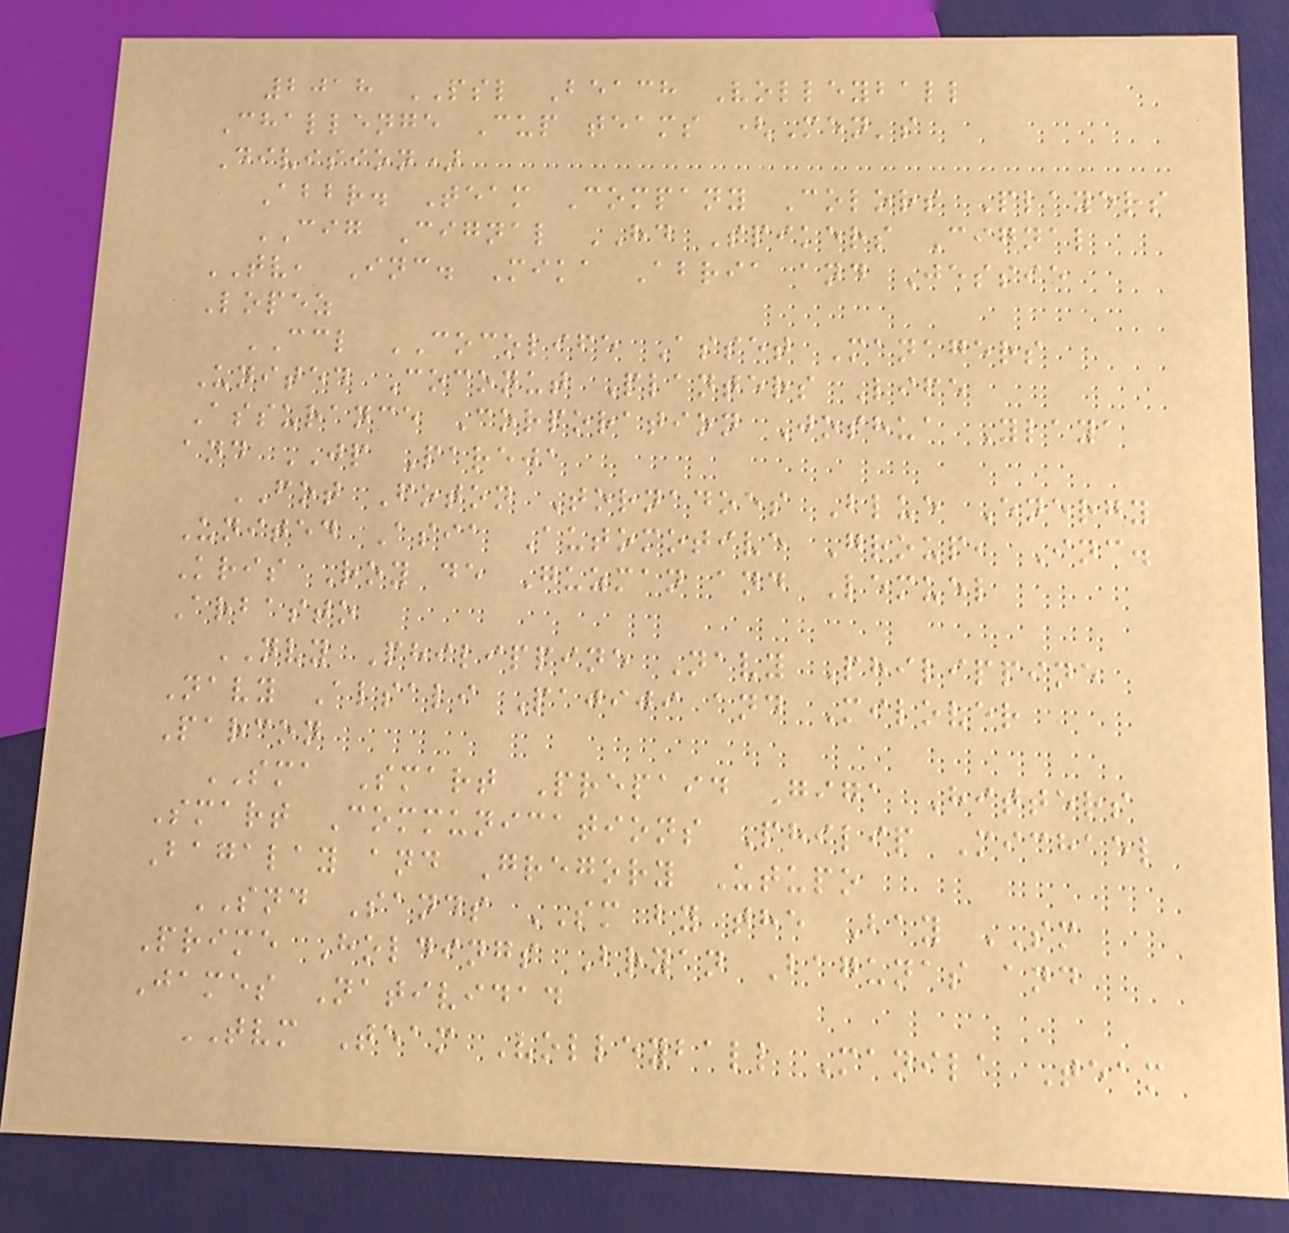2018 PSL Beach Volleyball
Challenge Cup teams (Men's
Division)
Abbr. Team Company Colors Players
CIG Cignal HD Spikers Cignal
TV, Inc. Mika Abria and Jessie
Lopez
CCL COCOLIFE Asset Managers
United Coconut Planters Life
Assurance Corporation Joshua Ylaya
and JP Pareja
FOT Foton Tornadoes Blue Energy
United Asia Automotive Group, Inc.
Kris Roy de Guzman and Lemuel
Arbasto
NVY Philippine Navy Philippine
Navy Alsali Pajiji and Milover
Parcon
SMA Smart Prepaid Giga Hitters
Smart Communications Philip Michael
Bagalay and Gregory Utupo
SND Sands SM by the Bay SM
Prime Holdings Bryan Bagunas and
James Natividad
TVM Team Volleyball Manila Team
